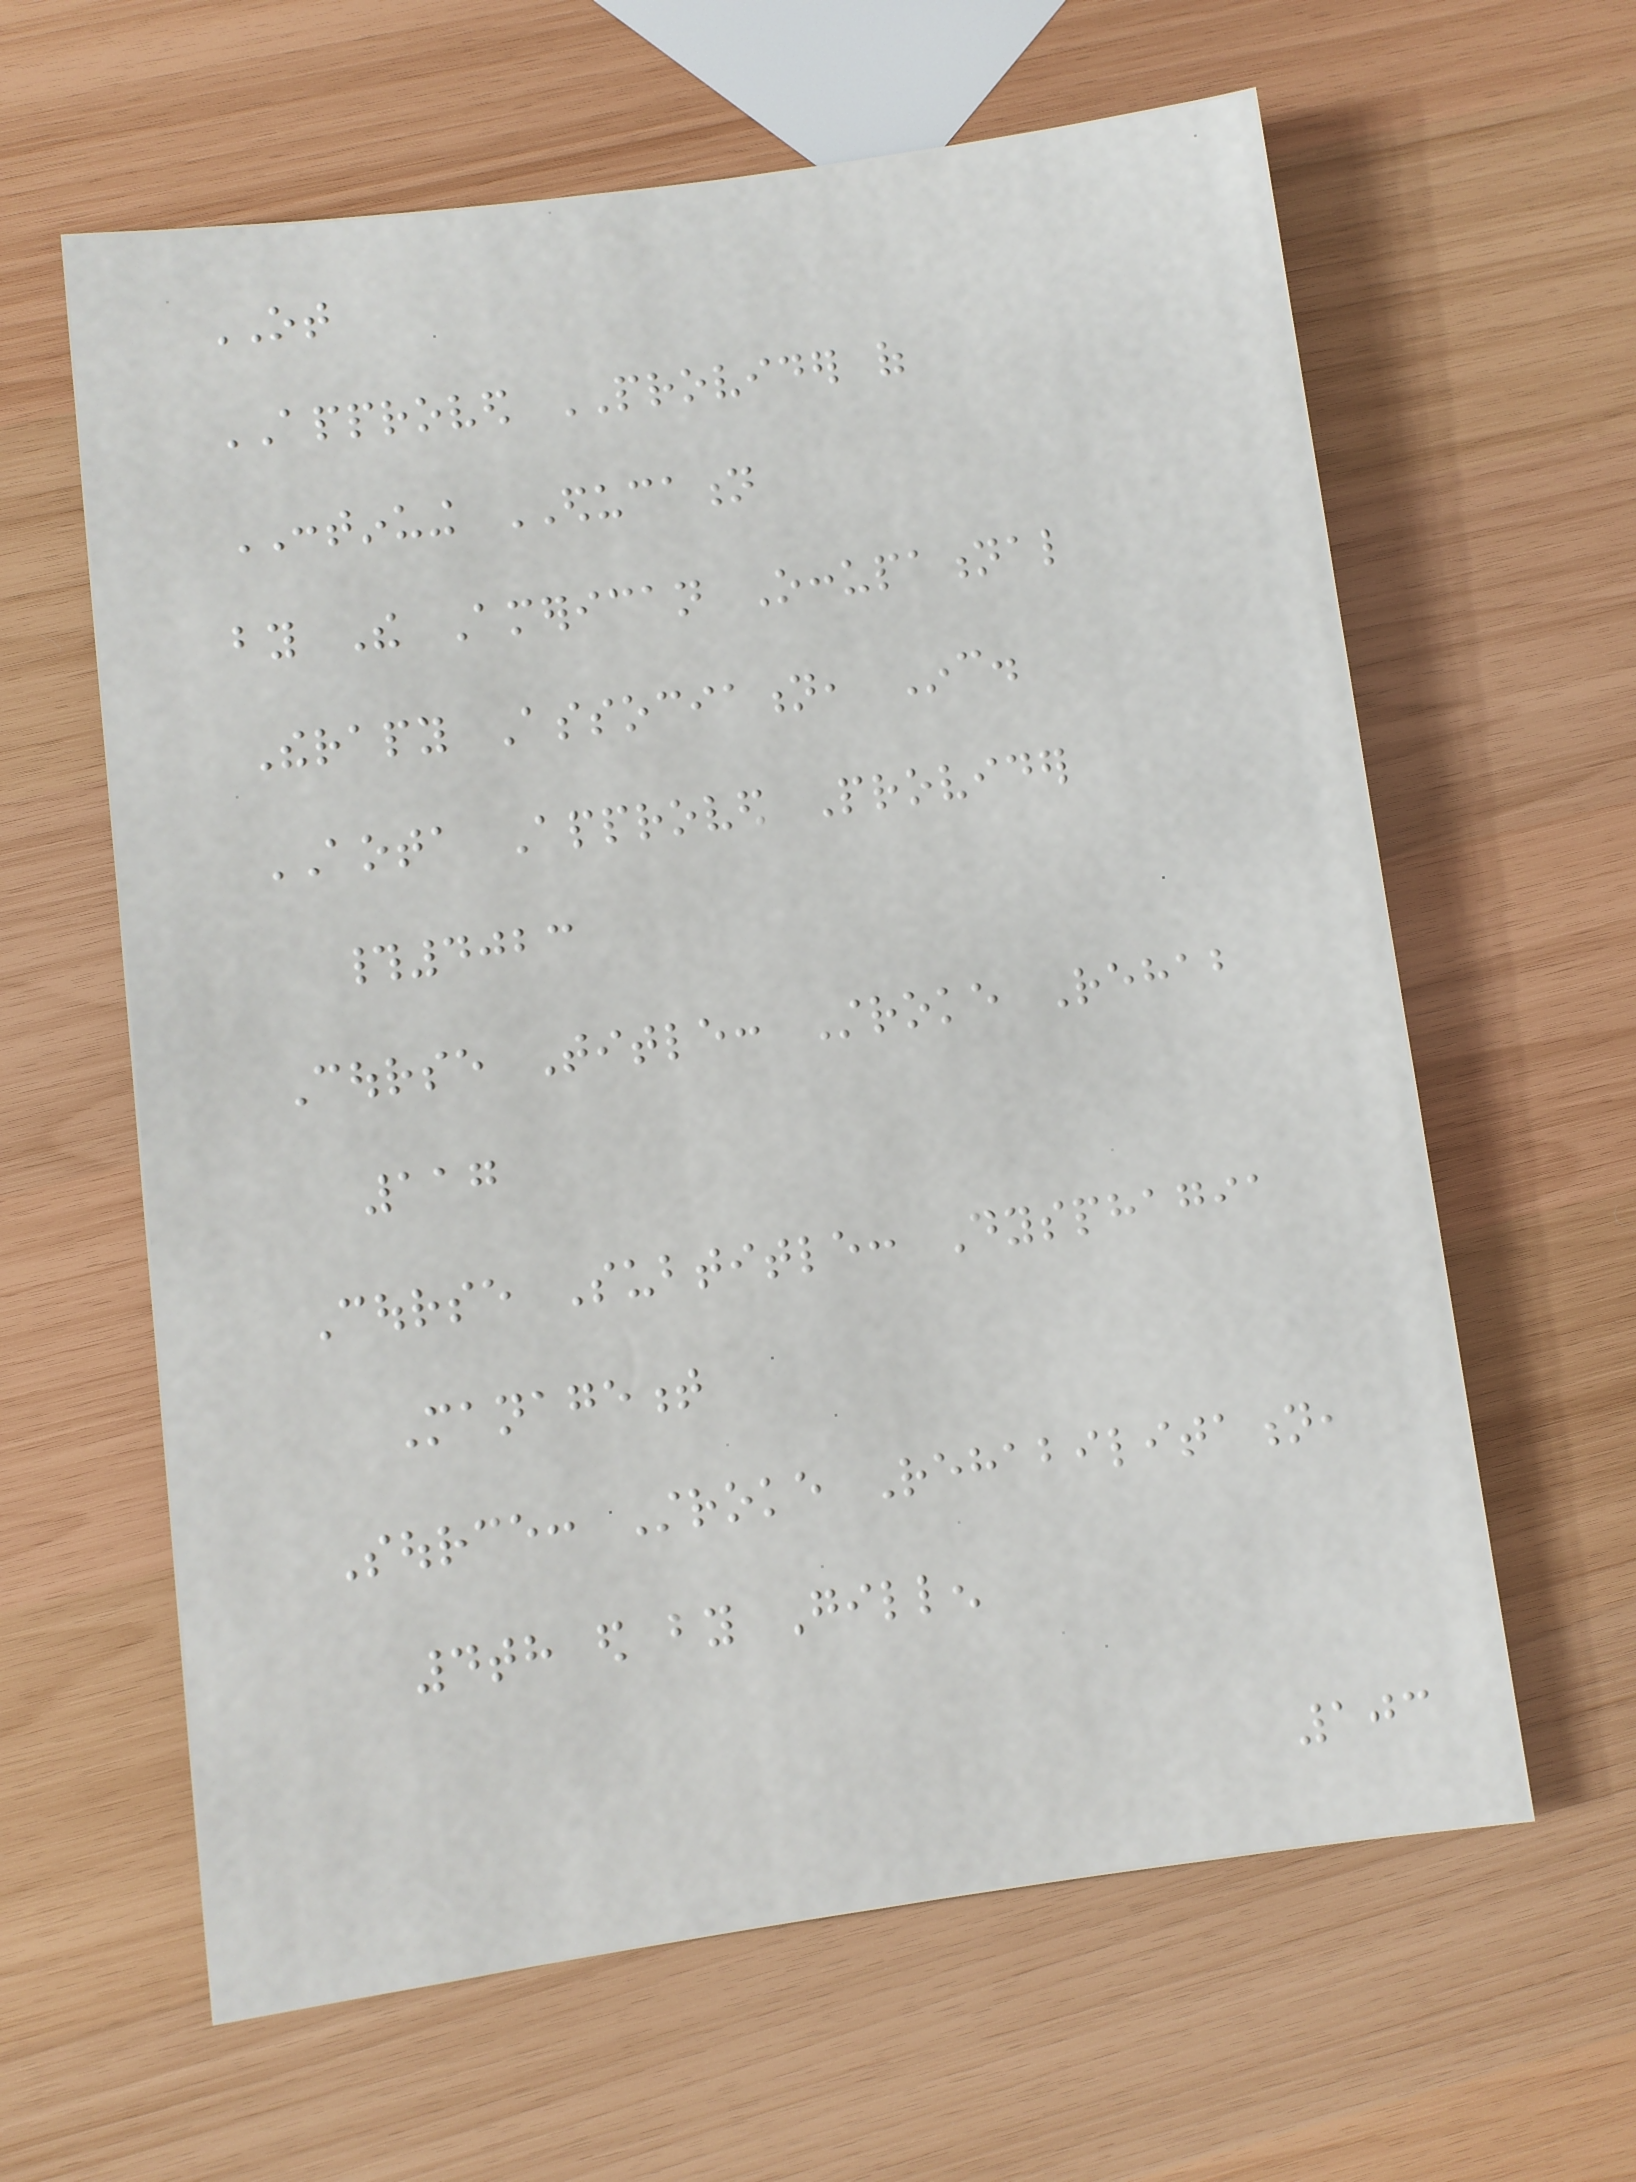OT
APPROVED PROVIDER of
CONTINUING EDUCATION
by The American Occupational
Therapy Association, Inc.
AOTA Approved Provider
#4023
Course Title: Stroke Rehab
117
Course Subtitle: Dysphagia
Management
Source: Stroke Rehabilitation,
4th ed by Gillen
103
